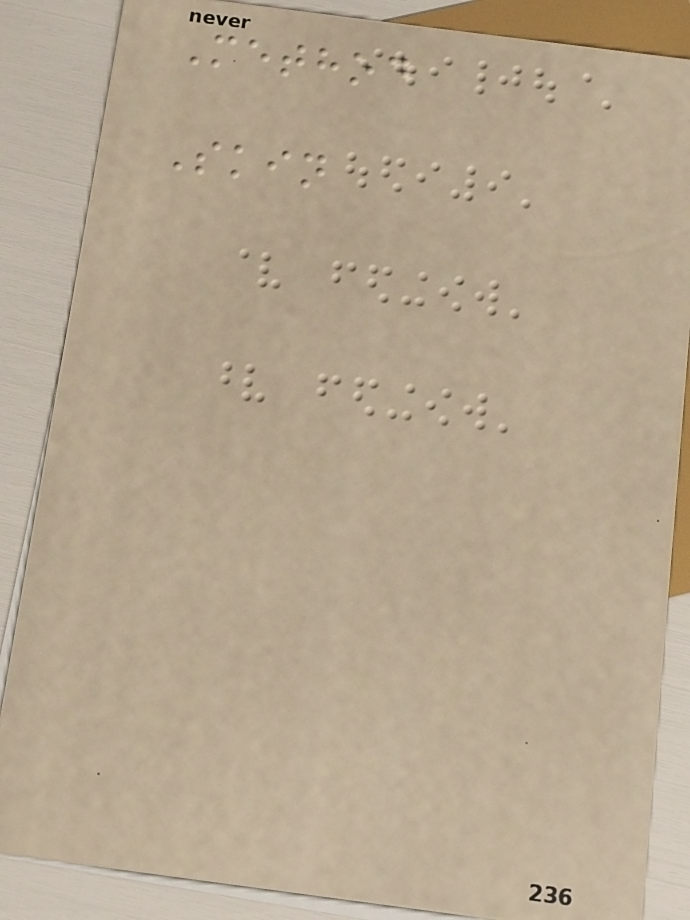Method
Skin
